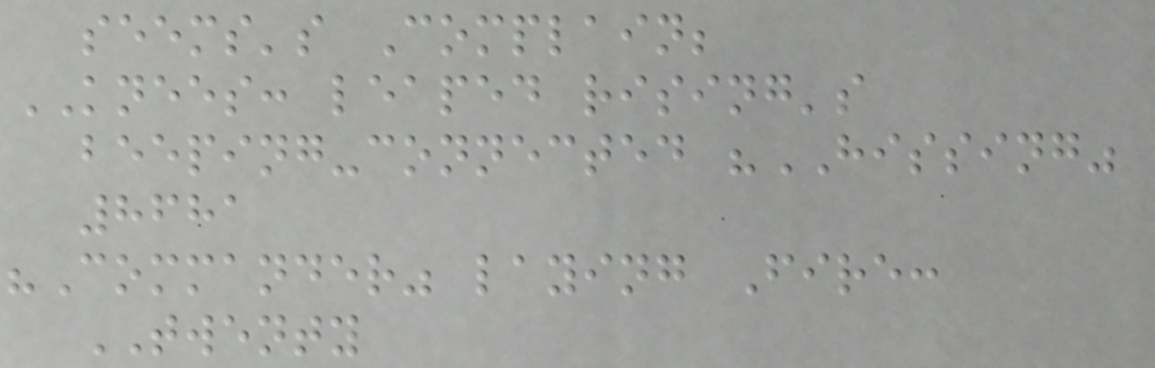seems's Complain;
KNEES: leaped rising's
beeping-connected "HISSING"
8681
"Commander" laying Fire:
TWENTY
